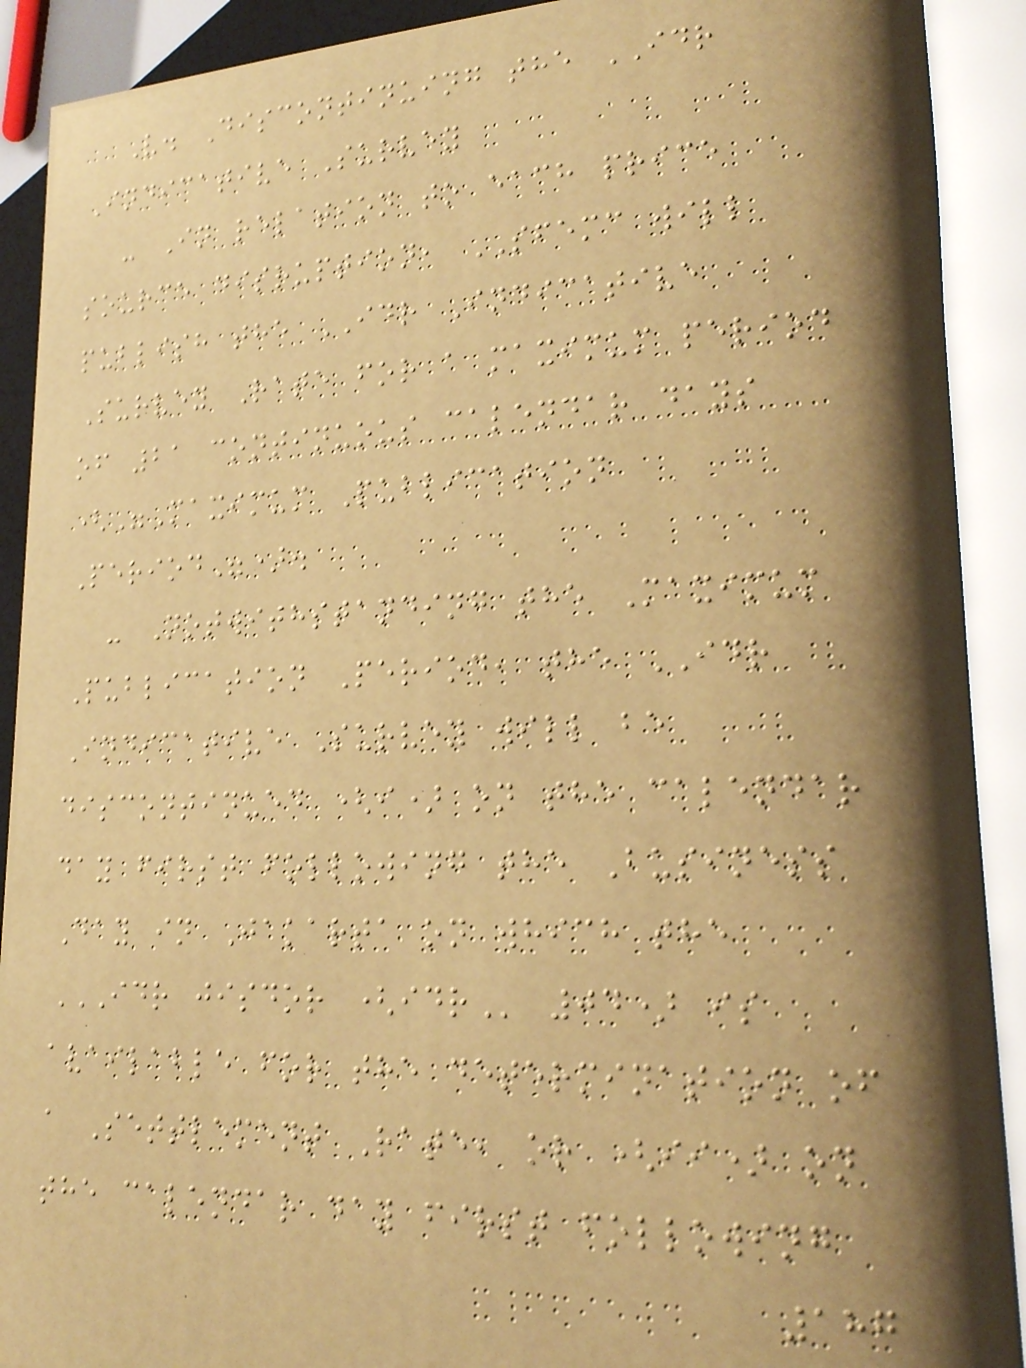V. Discontinuing the IDR
Indicative Survey
- In relation to each price
source disruption, SFEMC will
publish the IDR Indicative
Survey Rate for a maximum period
of 21 continuous calendar days
("Maximum Publication
Period").
- Notwithstanding the Maximum
Publication Period, the IDR
Indicative Survey will be
discontinued (i) on the calendar
day first following the Business
Day in Jakarta on which the
IDR JISDOR (IDR 04) is
available for the determination of
a Settlement Rate, or (ii) on
the calendar day first following
187
